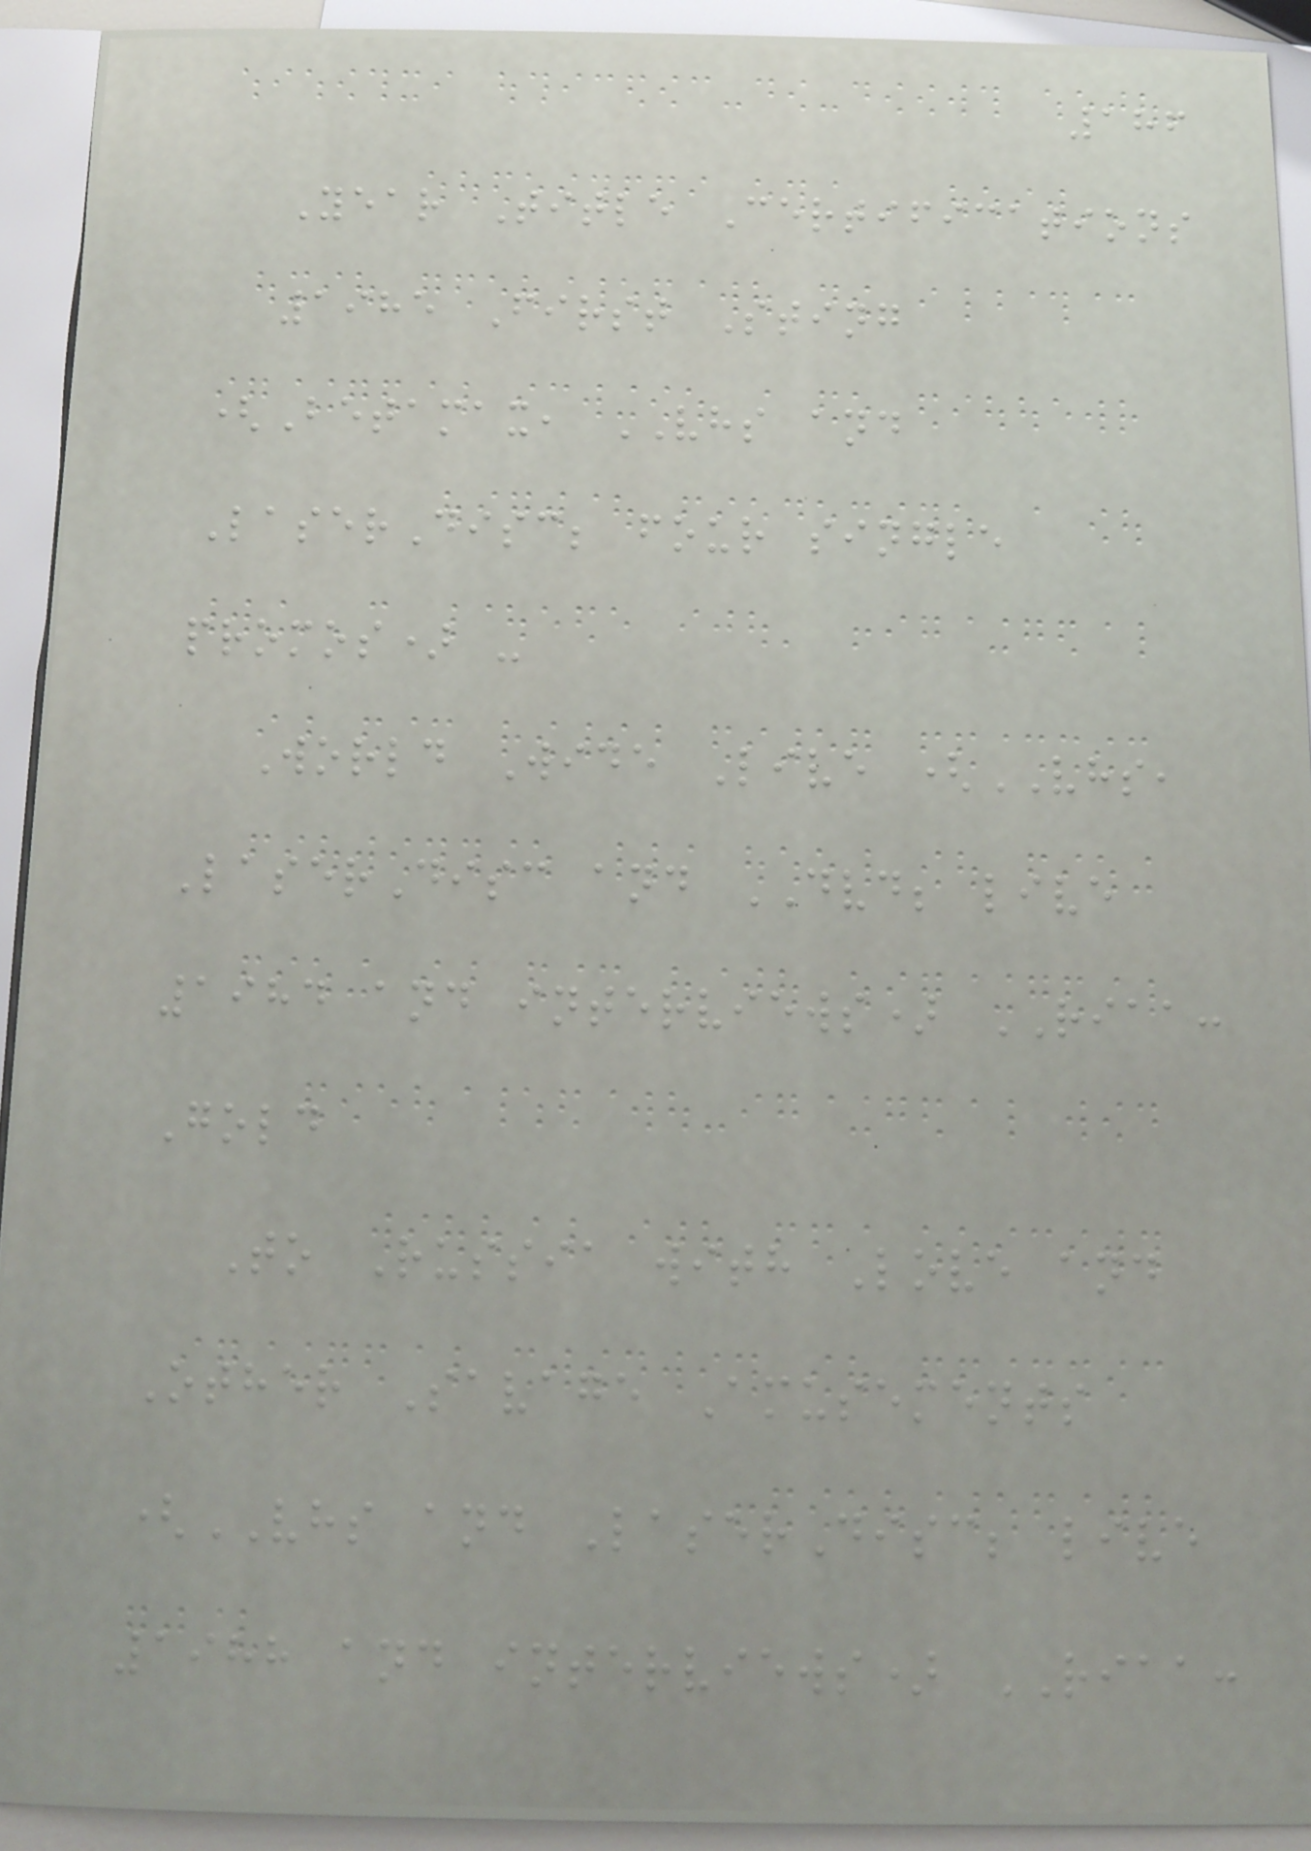186
Year Title Certifications
1985 First Sting
(Betamax, VHS and
LaserDisc; four single
promos) -
World Wide Live (VHS,
LaserDisc and DVD; live
1984 and interviews) RIAA:
Gold
To Russia with Love and
Other Savage Amusements
(VHS and LaserDisc; live
1988 and interviews) RIAA:
